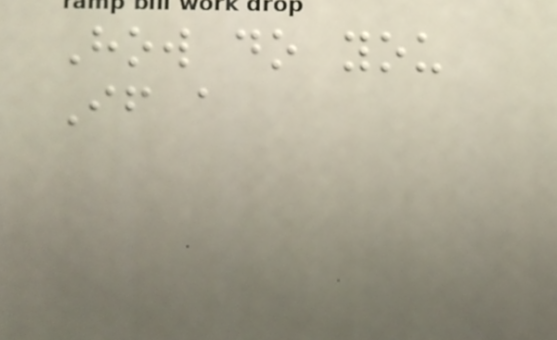How do you
If a
